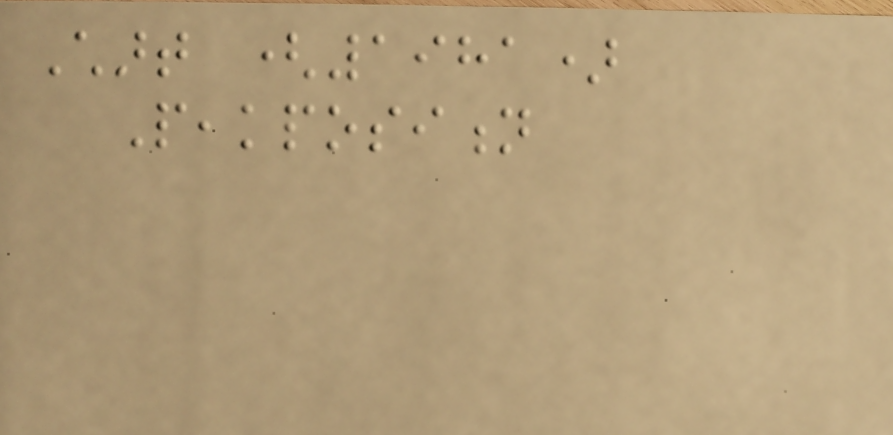Chart (1981)
Peakposition
